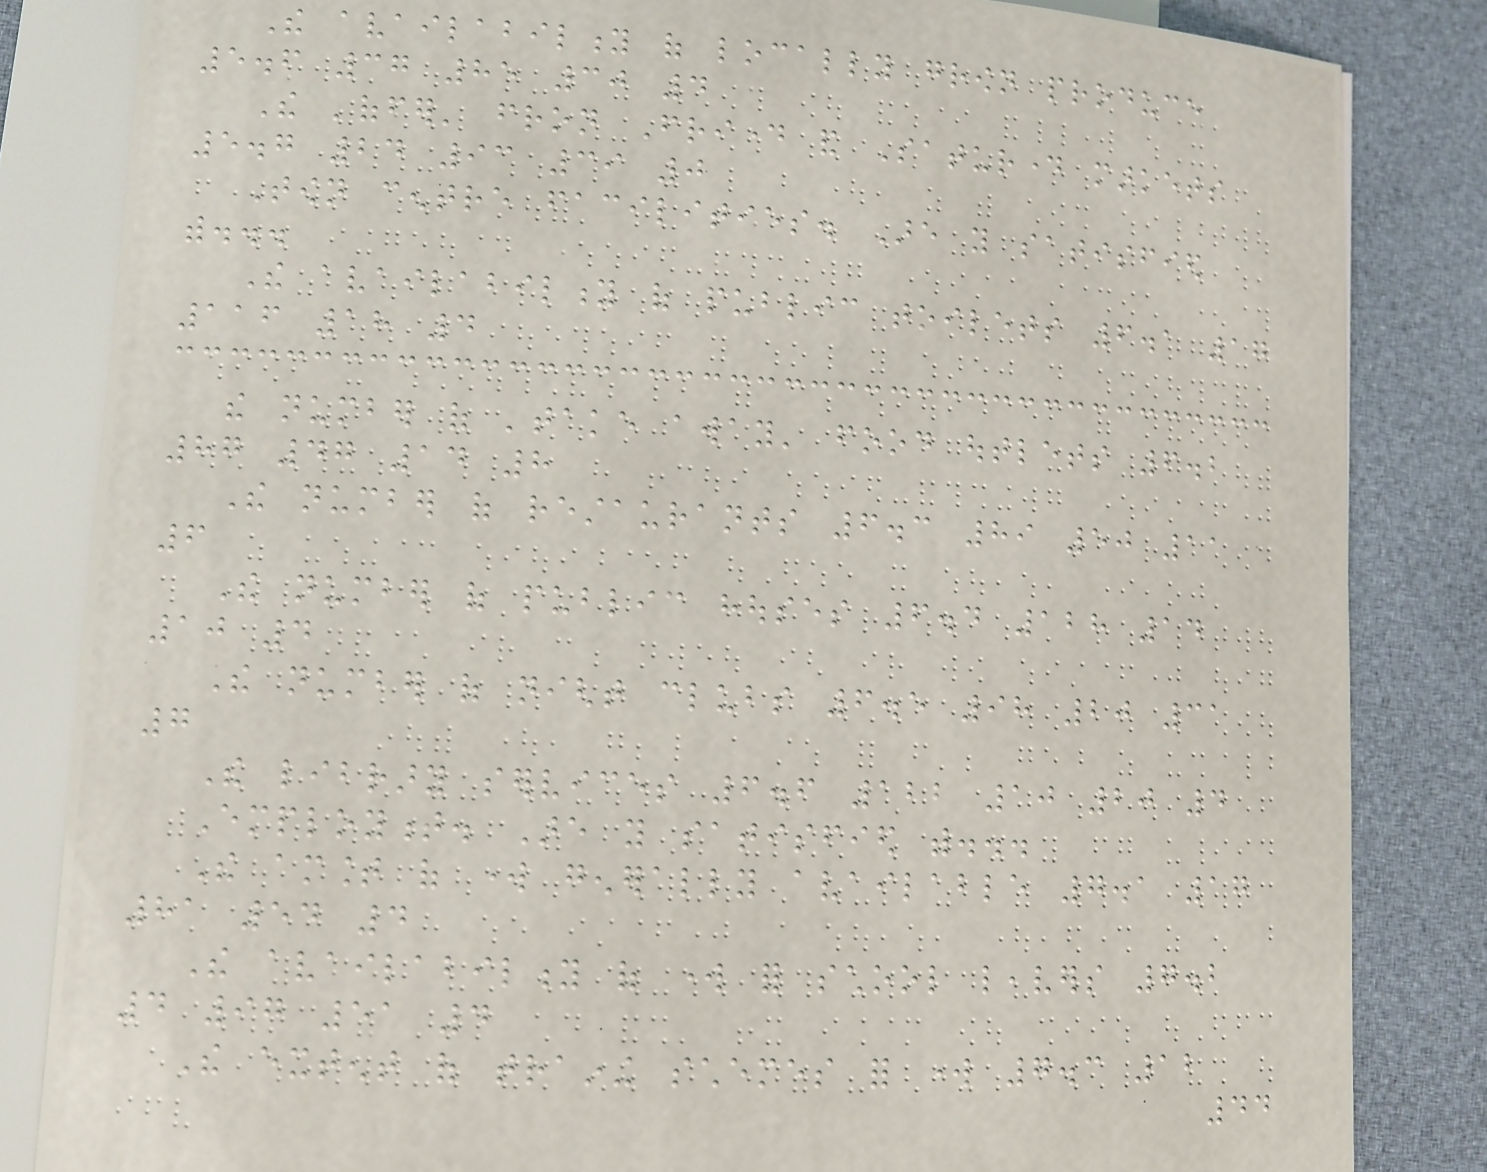The availability of locally grown produce
5.6 37 85 30 4
The 'offer' fron Friday and Saturday markets
5.7 24 93 39 0
Town centre facilities. Are you satisfied
with...
The availability of public toilets 6.1 17
116 18 4
the number of 'take away' food outlets 6.2
87 47 14 8
The number of restaurants 6.3 89 50 11
6
The number of public houses 6.4 128 14
10 4
The number of night clubs 6.5 98 20 31
7
The library services 6.6 122 10 20 4
Employment. Are you satisfied with...
The amount of work generally available 7.1 17
81 54 4
The availability of work for school leavers 7.2
4 97 51 4
The extent of training schemes for work 7.3 12
44
